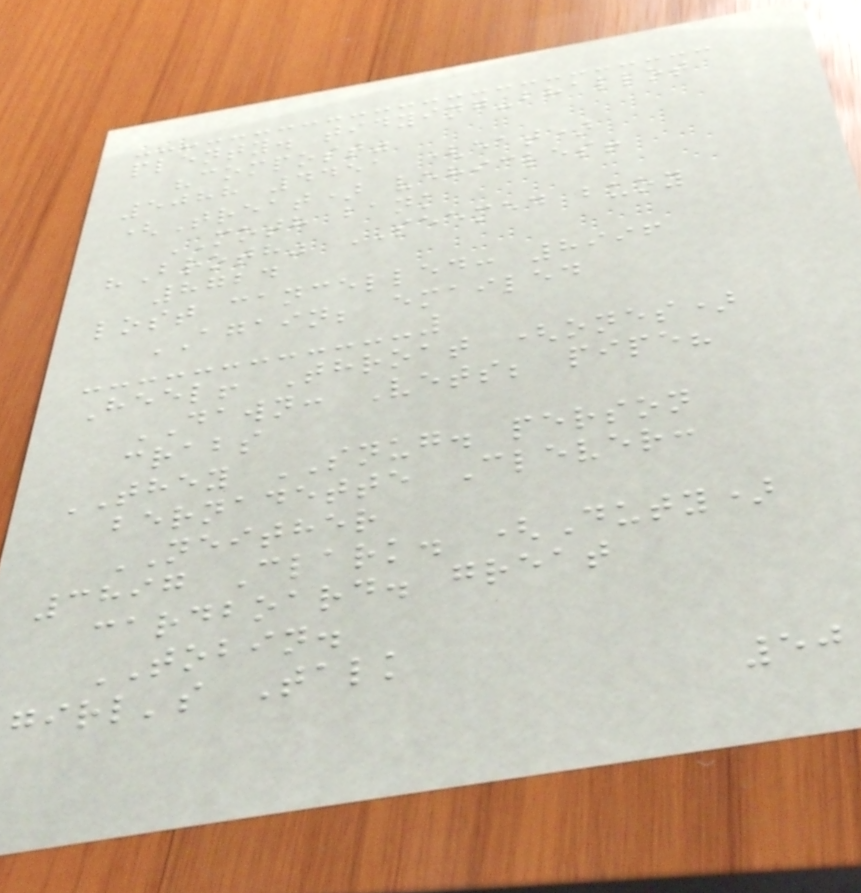plenty. tidying-bhallot
"compost"
5088 4451 (eat)
(Treat) vehicles!
MOTH bank
"Broth" SEEMED buoy
8724
lost cancelled: 8996
AGAIN; emailed
Heel! Throat (ones)
DAWN: Vets; pipe?
crabs
THEY SNUG. person
bernadette Clever:
NEITHER
3897 Clark. (Duty)
cardboard. great
TOBIN.
girl's Talk
50
